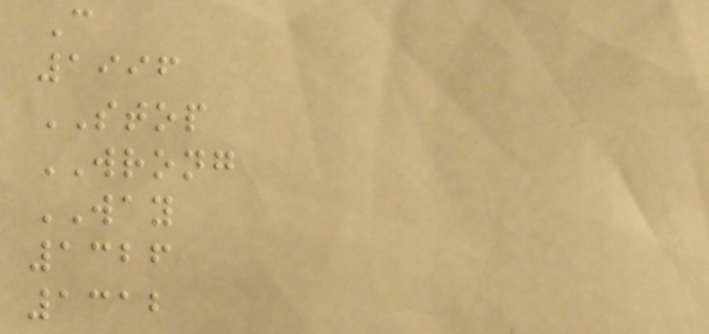C
1996
STOP
WRONG
WAY
1326
1312
